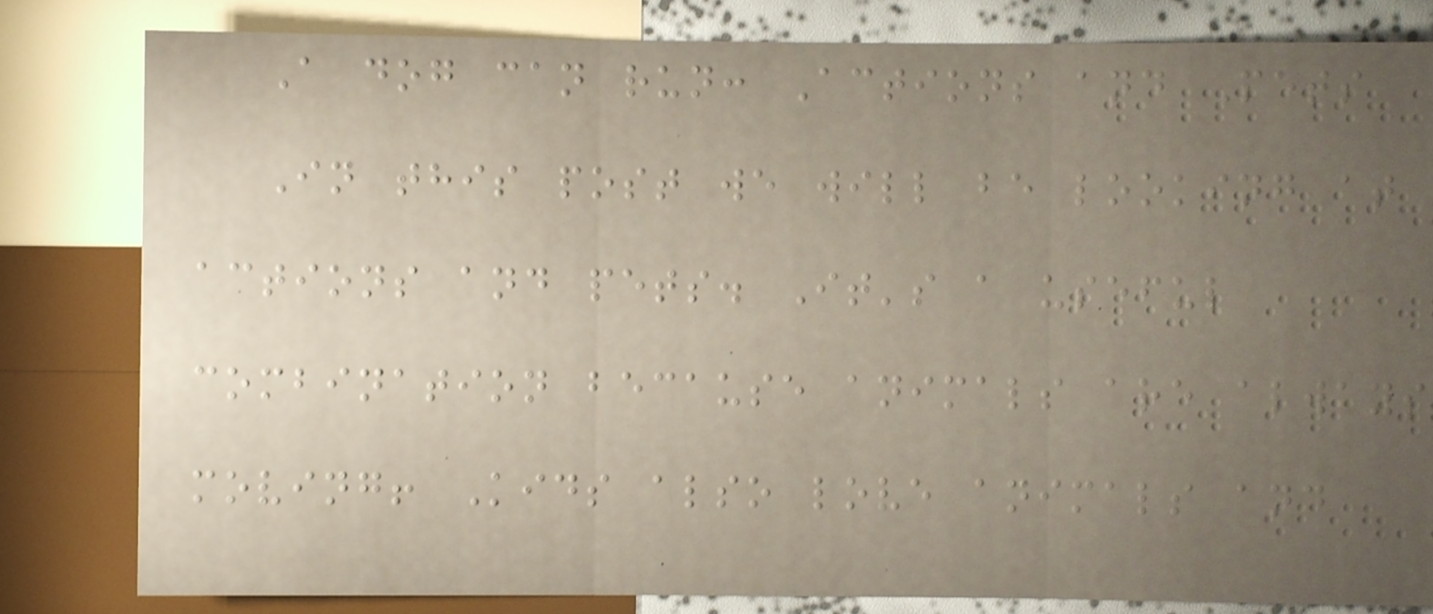A dog can run: Actions and Pets
In this post we will be looking at
actions and pets. It's a useful
combination because animals are always
moving! Kids also love animals and
